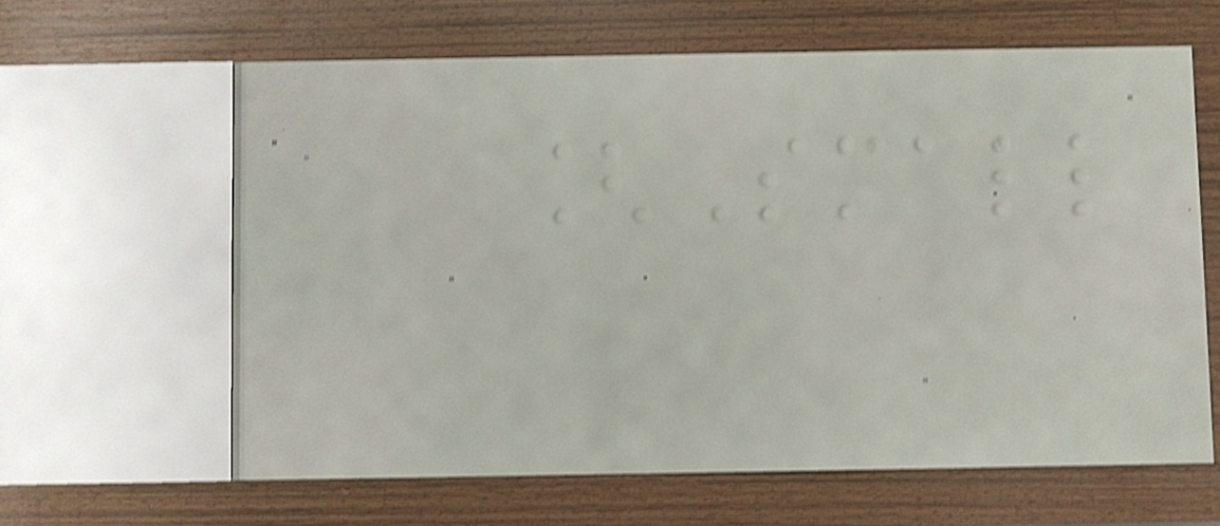[Small
